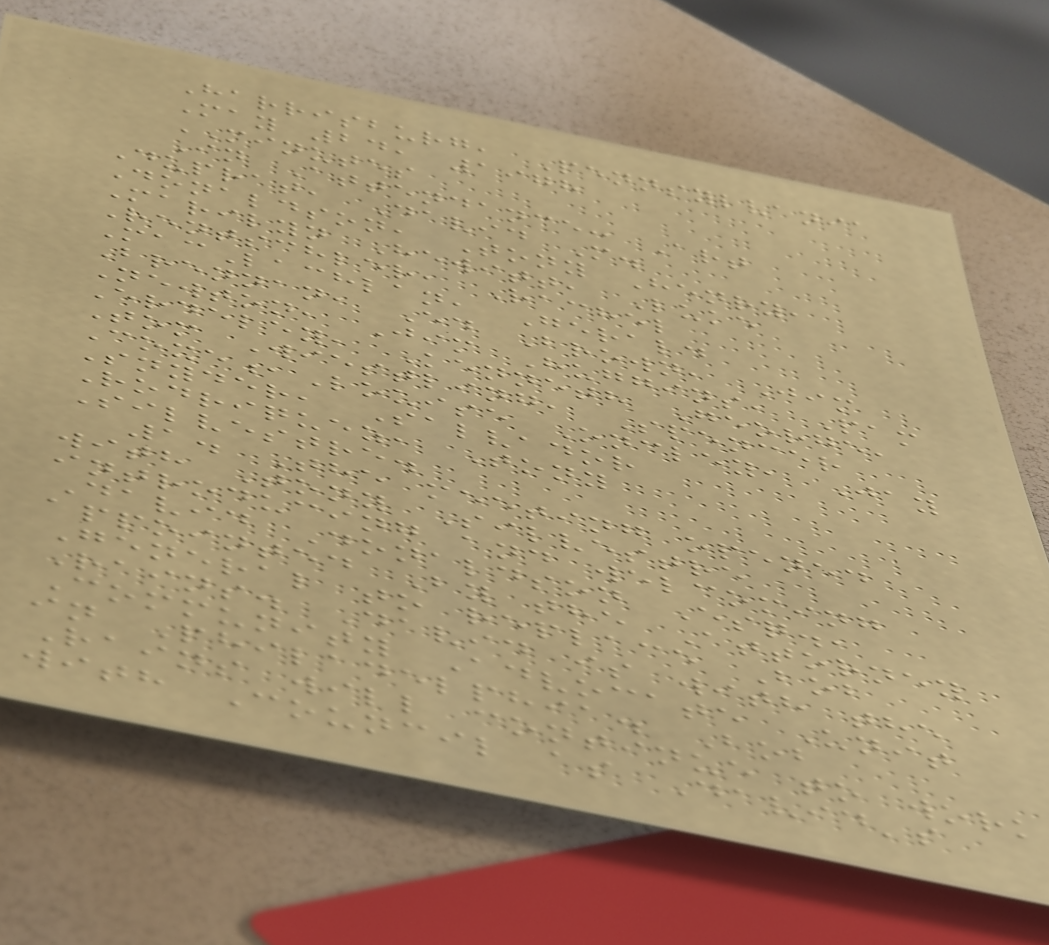Harrisburg, Pennsylvania
May 24, 1978
MINUTES
In Attendance: Art
Duprat, David M.
Donaldson, Tony Henry,
Marilyn Hewitt, Luke
Rentschler, Rachel
MacLachlan, Gerald
Brennan, Ed Brown, Jim
Newton, Jim Huggins, Pam
Erdeley, Kenneth George,
Tom Wiestling, Spencer
Coxe,Louise Oncley, Jay
Snyder, Salvador
Rodriquez, Tony
Silvestre.
1. The meeting opened
with Tony Silvestre
introducing and welcoming
David Donaldson Esq.,
appointed By the Attorney
General to replace Bob
Rains. David is with the
Community Advocate Unit
in Philadelphia. Bob
Rains will continue to work
with Council as David's
